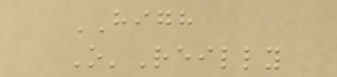HIGH
O'Reilly
